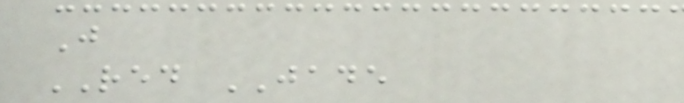J
RED JADE
